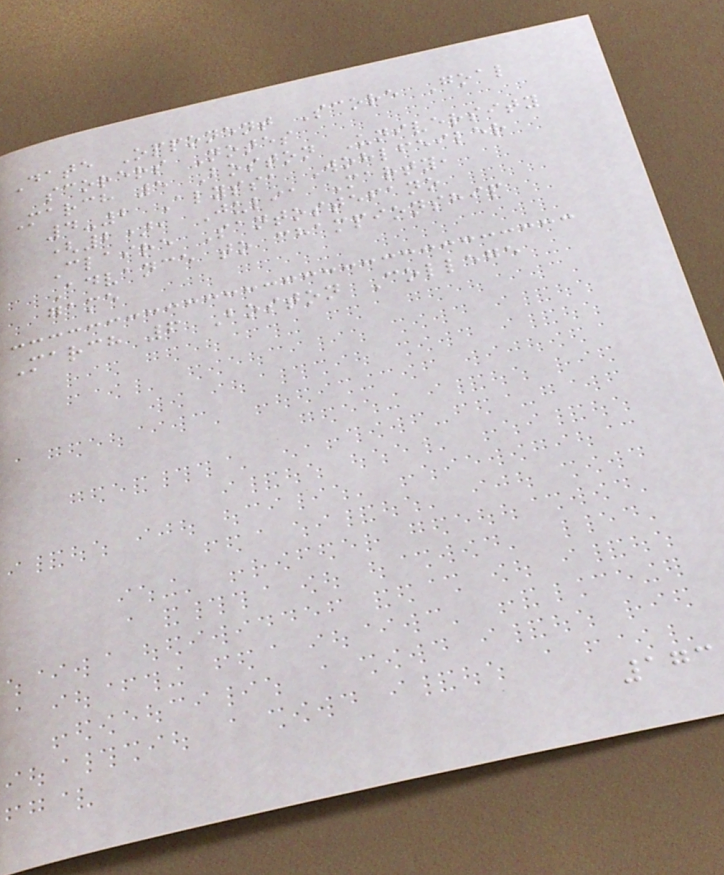Date Opponent Score Goal
scorers Notes
March 5 Boston University
4-2 Alyssa Wohlfeiler
(2), Julia Marty,
Claire Santostefano
Advance to championship
game
March 6 Boston College
173
